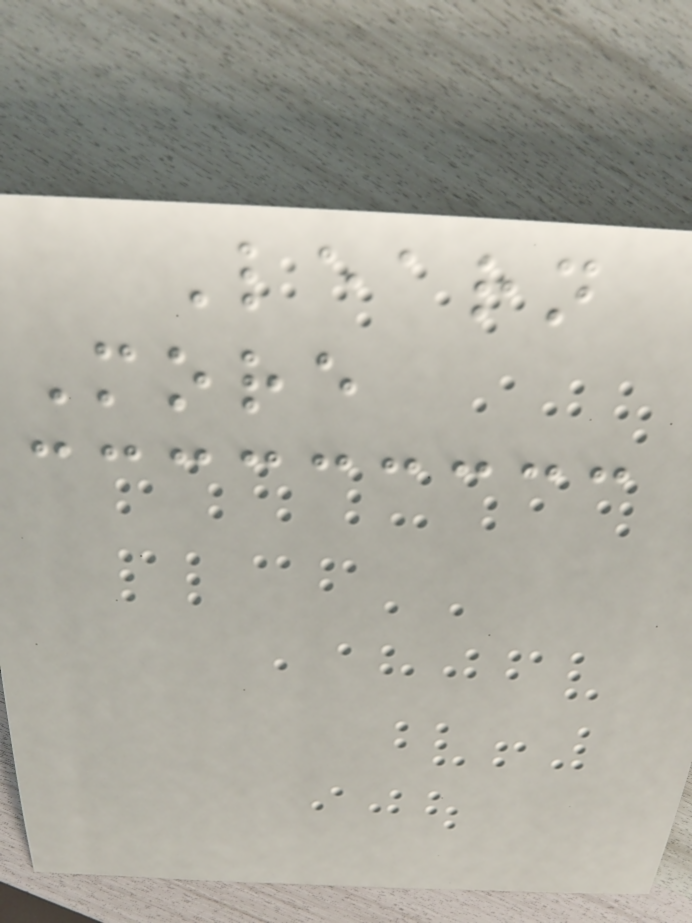Learn
More
